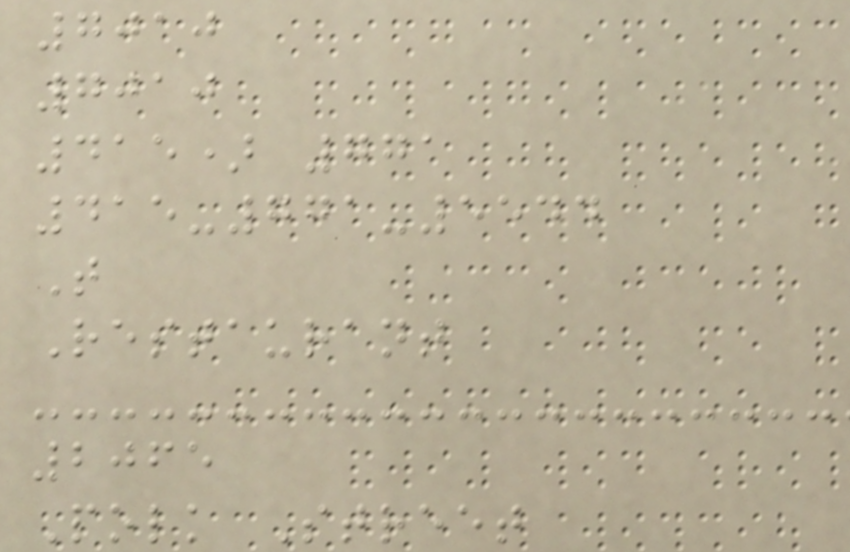7010
7010
415) 771
415-771-5544
T
Restaurant
2065
Polk Street
